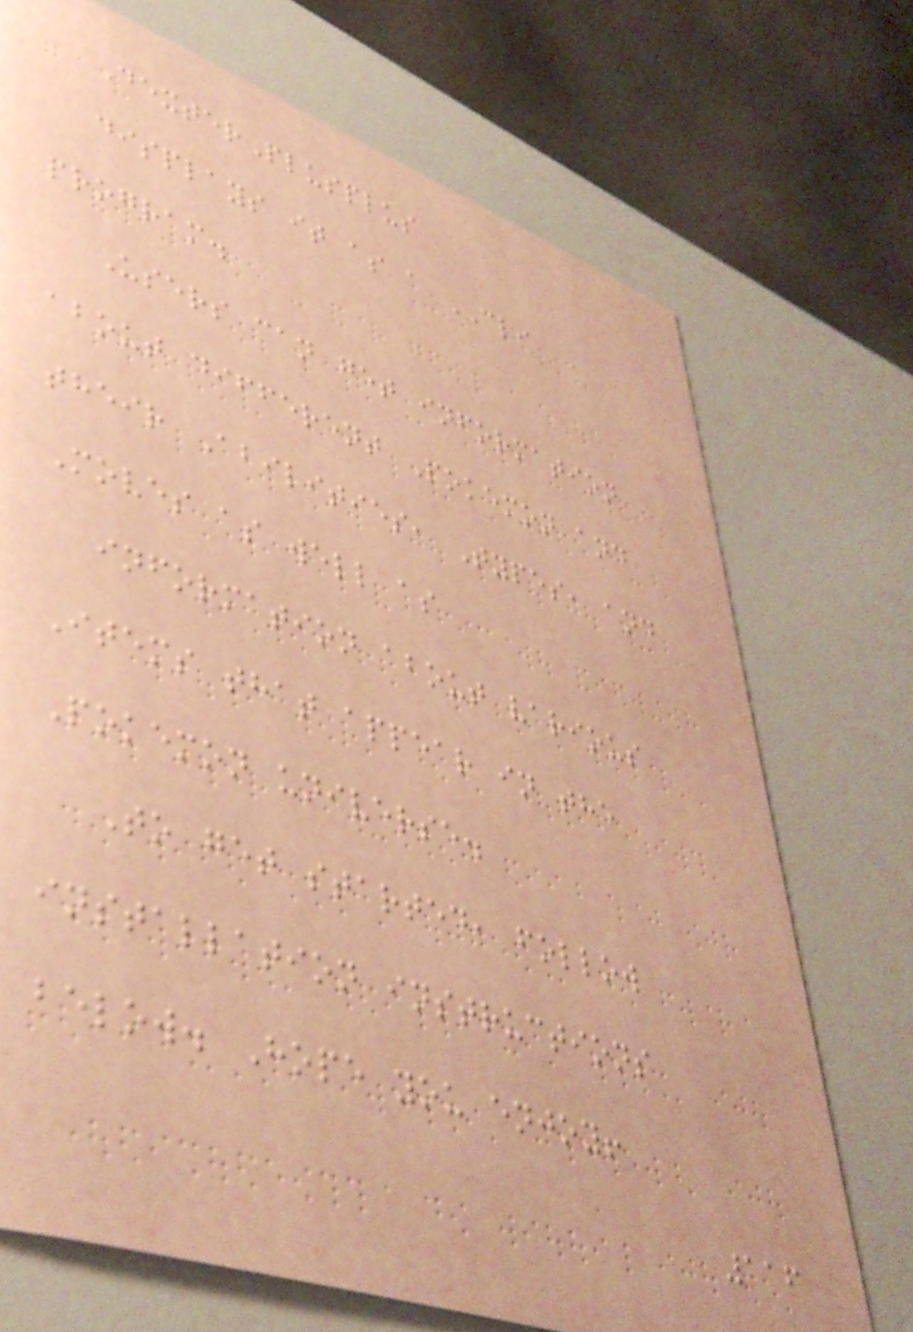DexterPlusplus
displays it as a CLI
program.
Users can get information
about different Pokemon and
their Abilities, Types, and
Moves as well as
information about various
Items that appear in the
Pokemon universe.
To get started, follow
installation instructions
below. Hope you enjoy!
116
